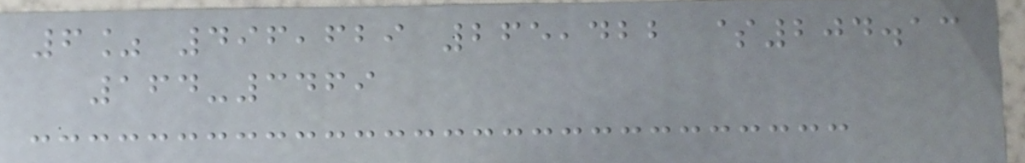6% 496,629 265,422 $204.13
164-3469
